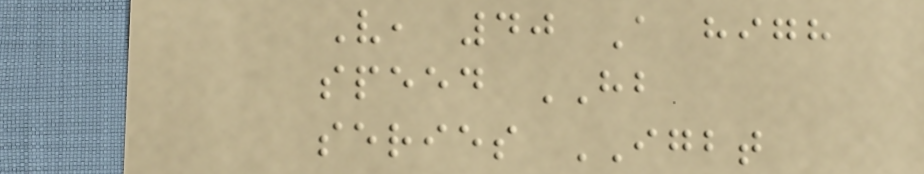V, 40 A high
speed HB
series IGBT
